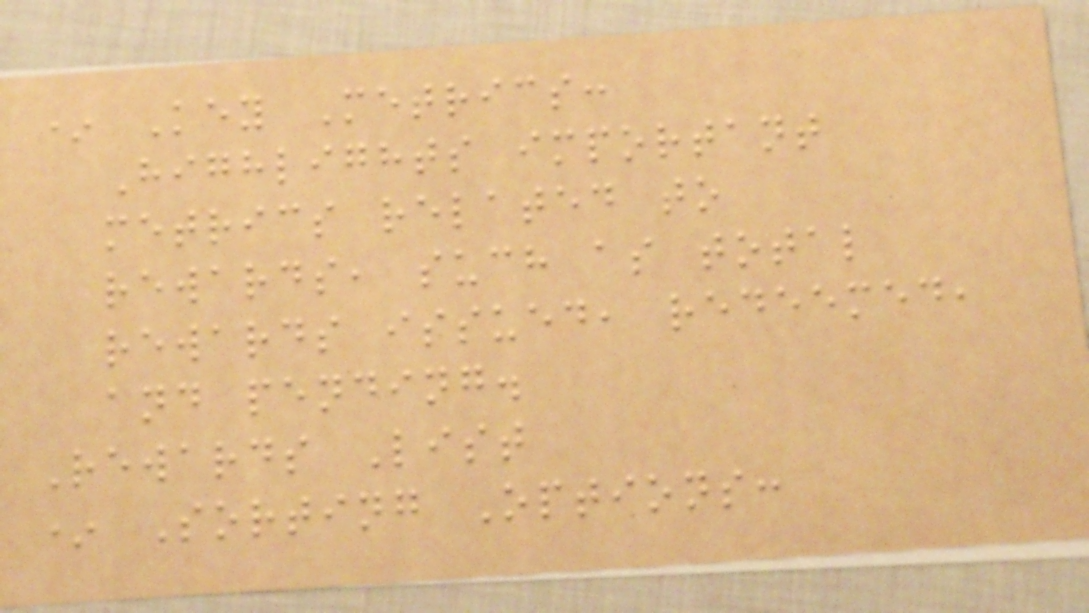* Key Metrics:
Highlights important
metrics related to
rewards, such as total
rewards issued, redeemed,
and pending.
Rewards List
* Sorting Options:
